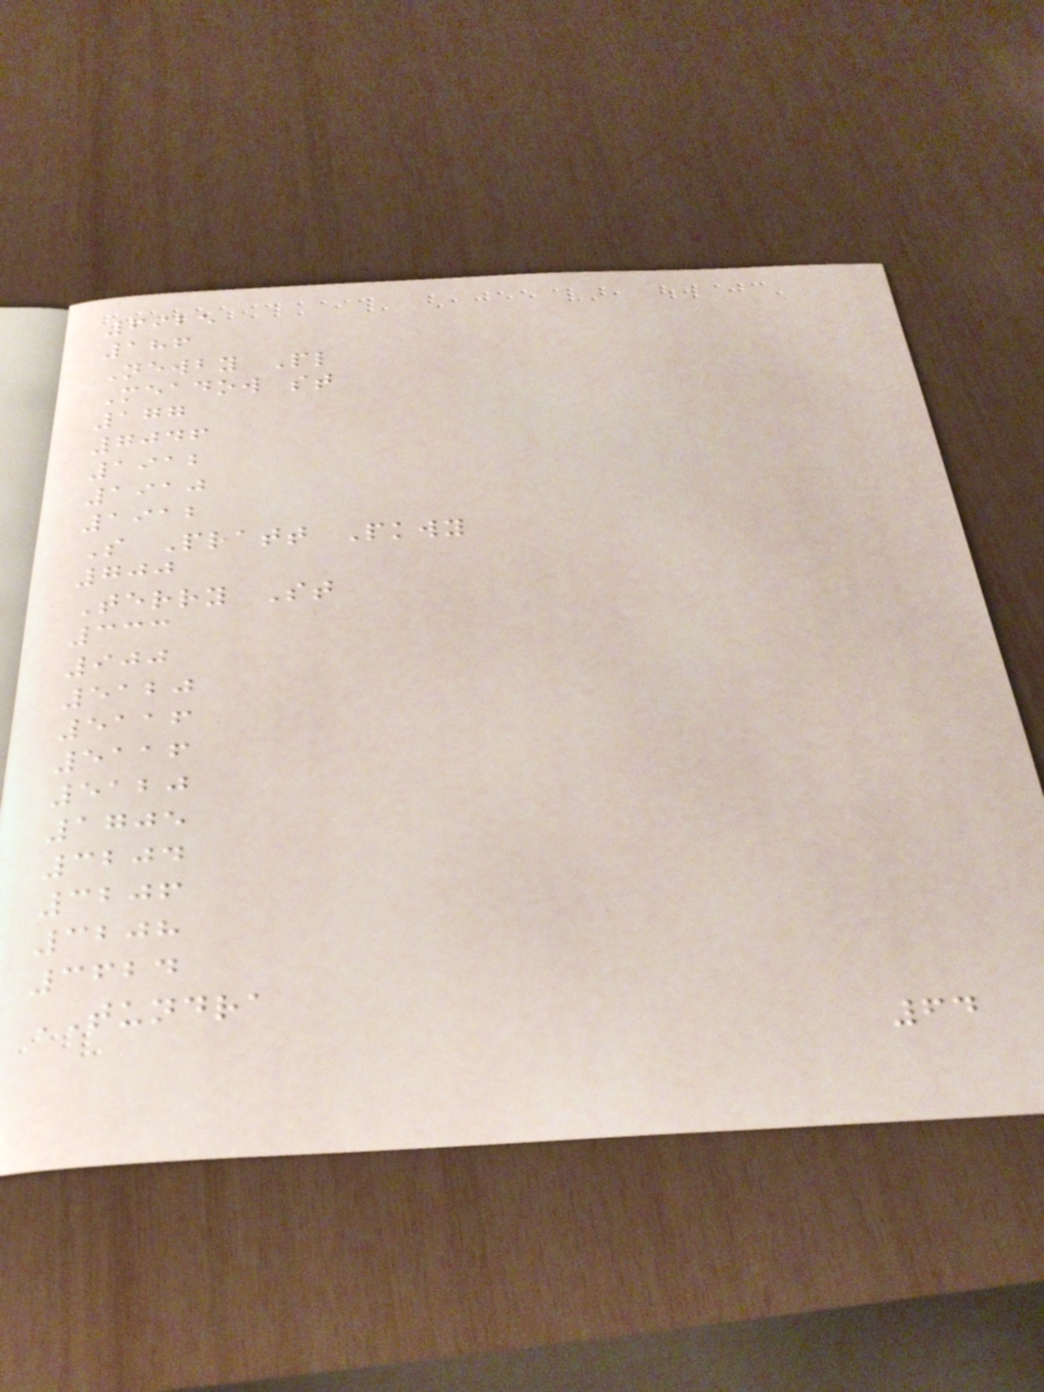6925
186
Newby Pl
Meadow st
177
7046
1912
1910
1912
S Pratt Pkwy
700
Terry St
333
900
5120
5116
5116
5120
1705
3204
3206
3208
3624
TUNDRA
64
